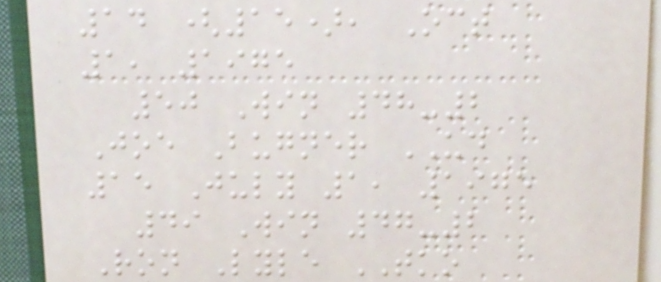14 (15), Oct
1, 1975
50 Win 48-2
Joe Bugner UD
15 July 1, 1975
49 Win 47-2
Ron Lyle TKO
